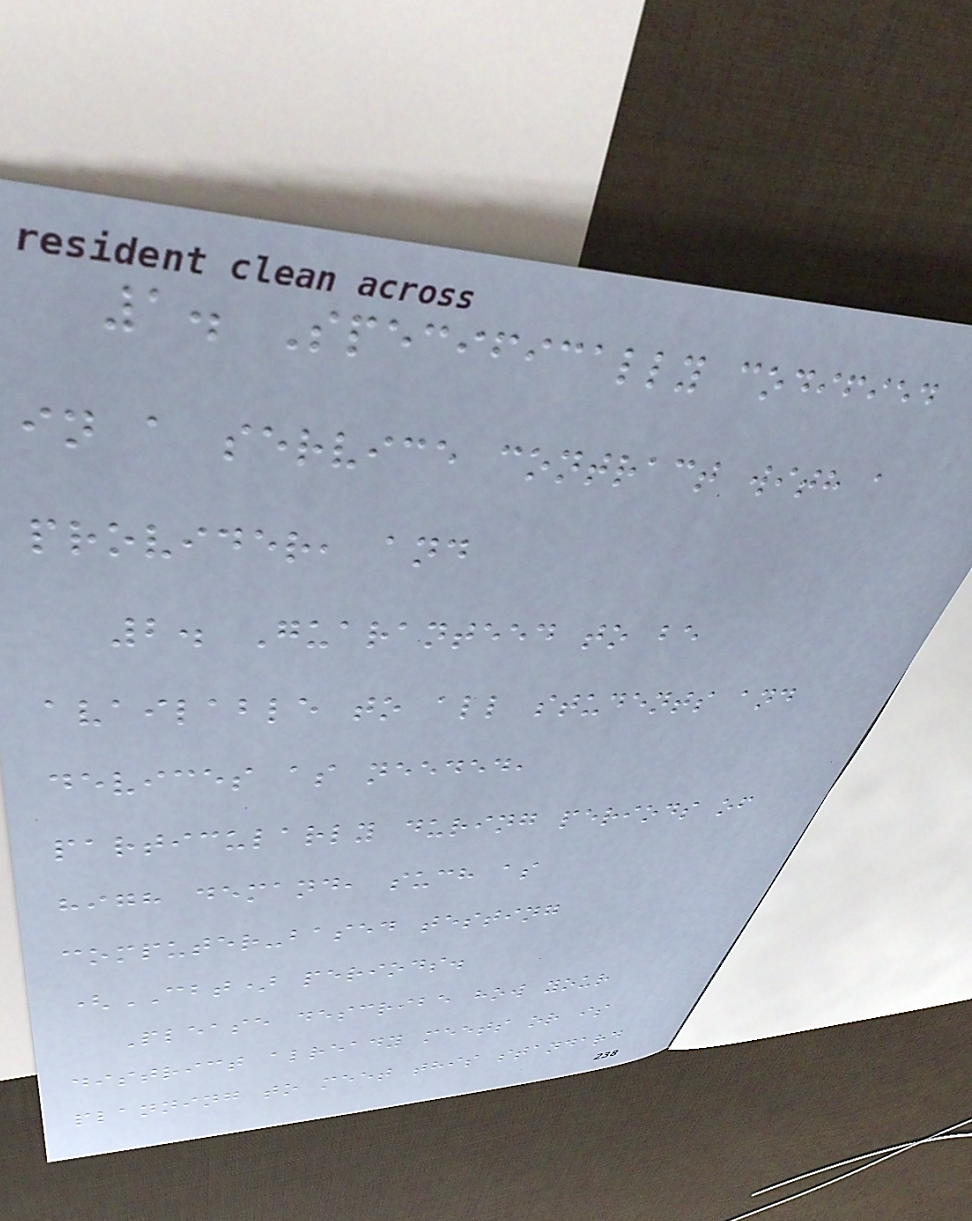1. Specifically codified
in a service contract with a
provider, and
2. Guaranteed to be
available to all students and
devices as needed,
particularly during periods of
high demand, such as
computer-based testing
(CBT) periods.
Please describe how your
district already meets or is
planning to meet this standard
